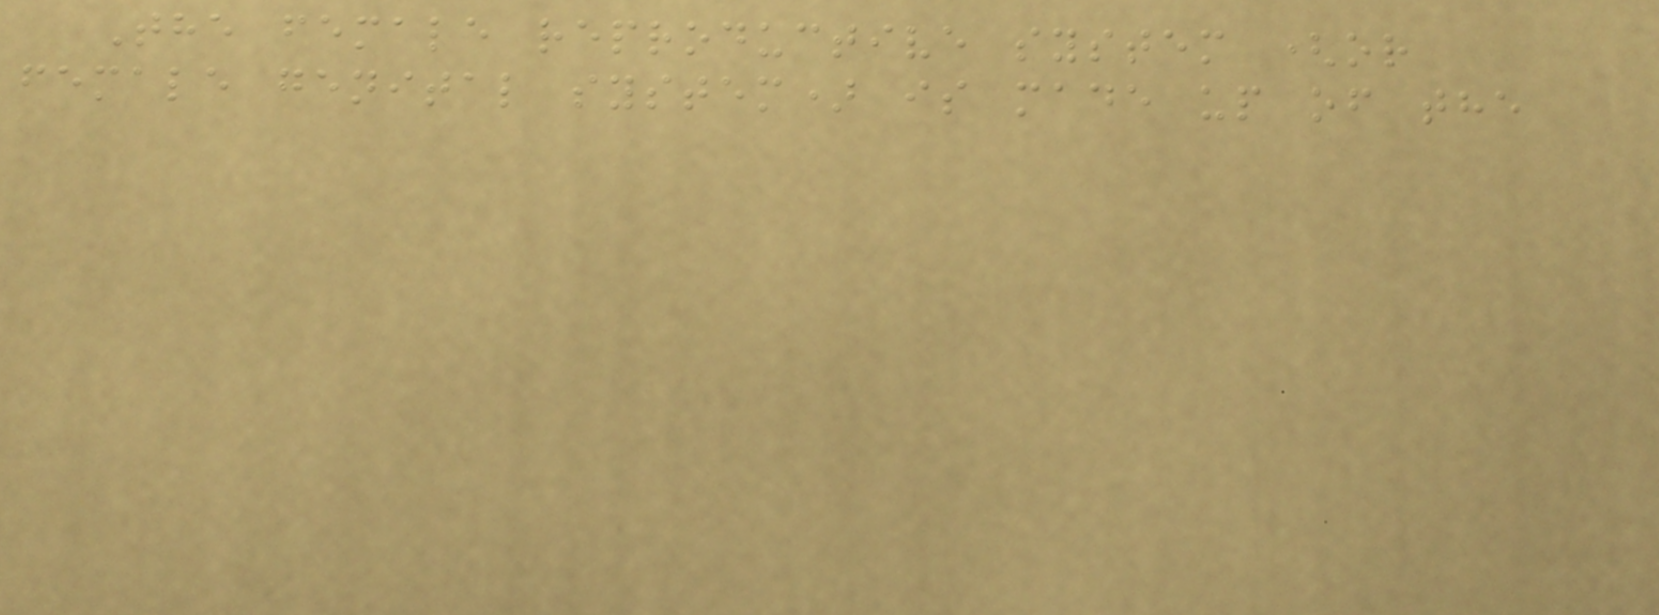The female reproductive system (or
female genital system) is made up of the
